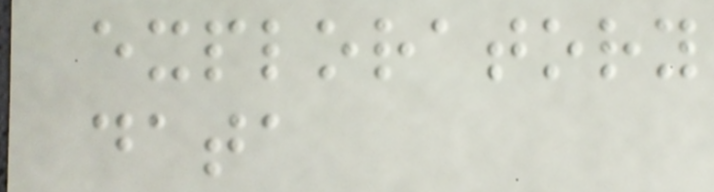exploratory
data
